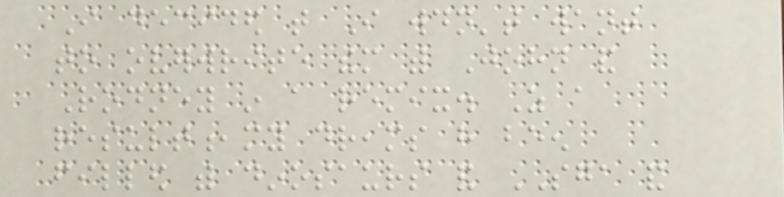I decided that I wouldn't want
to overwrite them with John and
Rodney in a remix. As a
result,my dreams have been
filled with dinosaurs and SGA and
